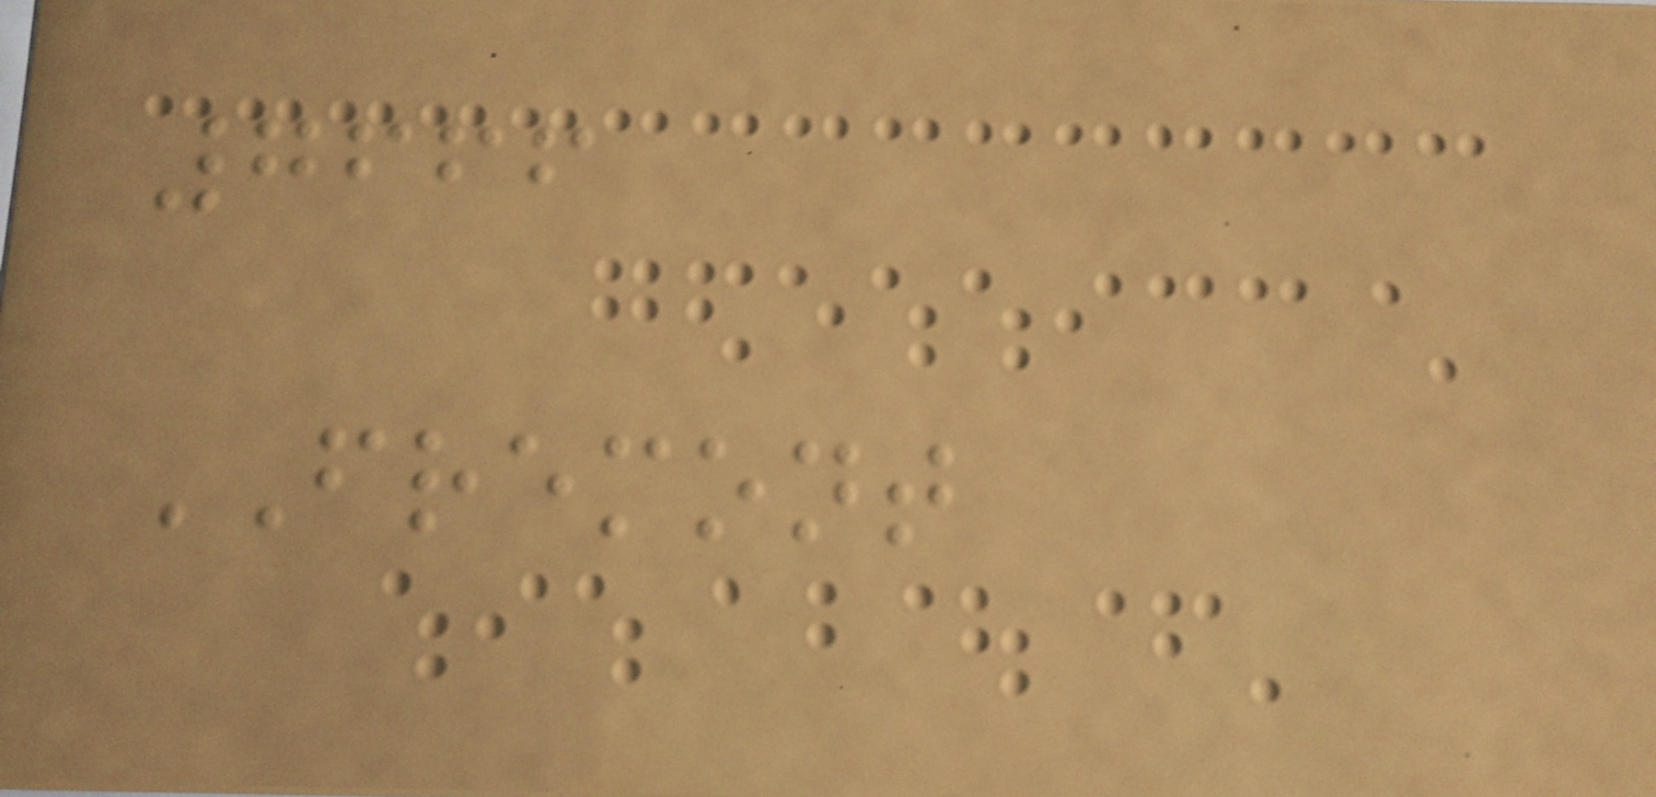7666
FREMONT
